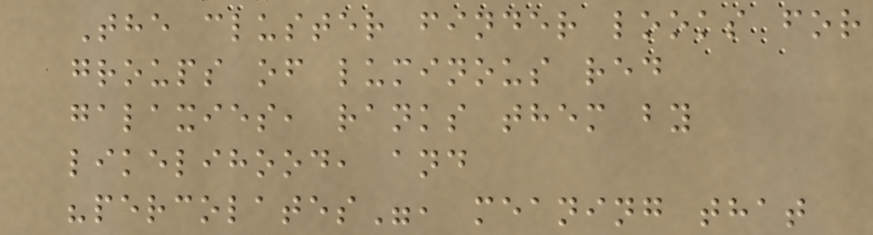The cluster finder looks for
groups of luminous red
galaxies, ranks them by
likelihood, and
"percolates", meaning that
